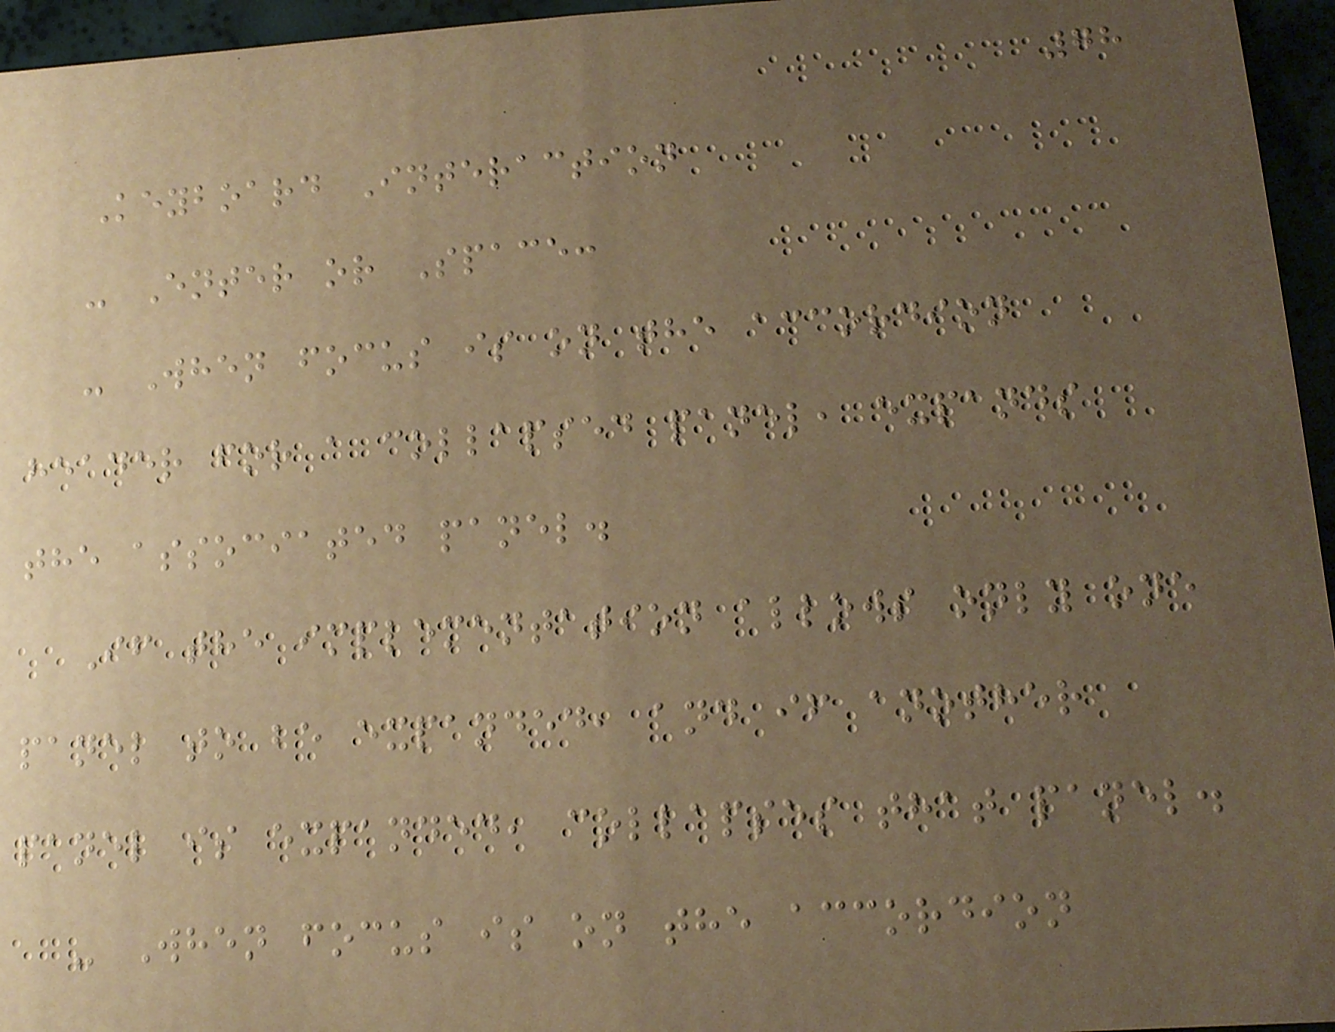78
Keyboard Interaction
- Enter or Space:
- When focus is on the accordion
header for a collapsed panel, expands
the associated panel.
If the implementation allows only one
panel to be expanded, and if another
panel is expanded, collapses that panel.
- When focus is on the accordion
